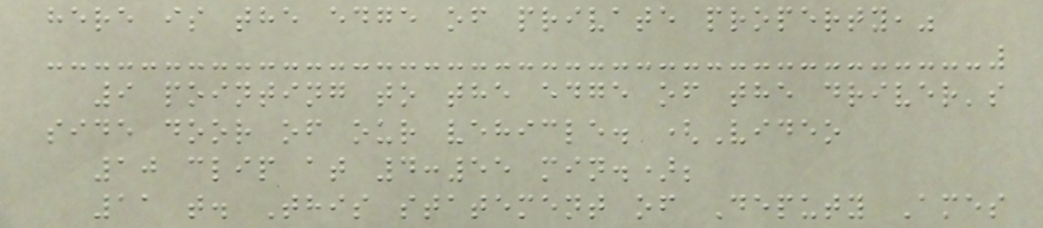here is the edge of private property,"
9 pointing to the edge of the driver's
side door of our vehicle. (Video
10 clip at 4:55 min.);
11 t. This statement of Deputy Ames
